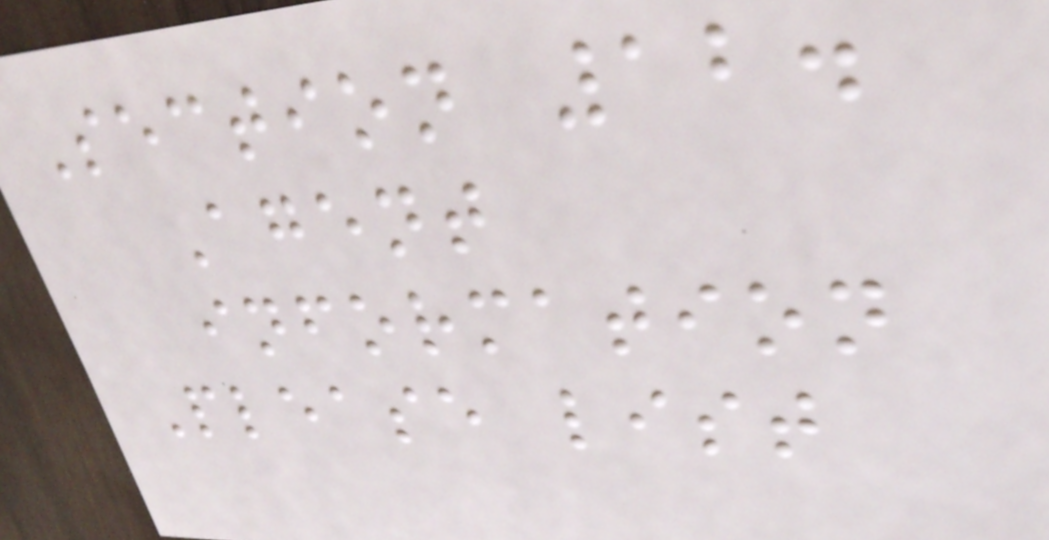Section 12.
Agent
information
Please list
